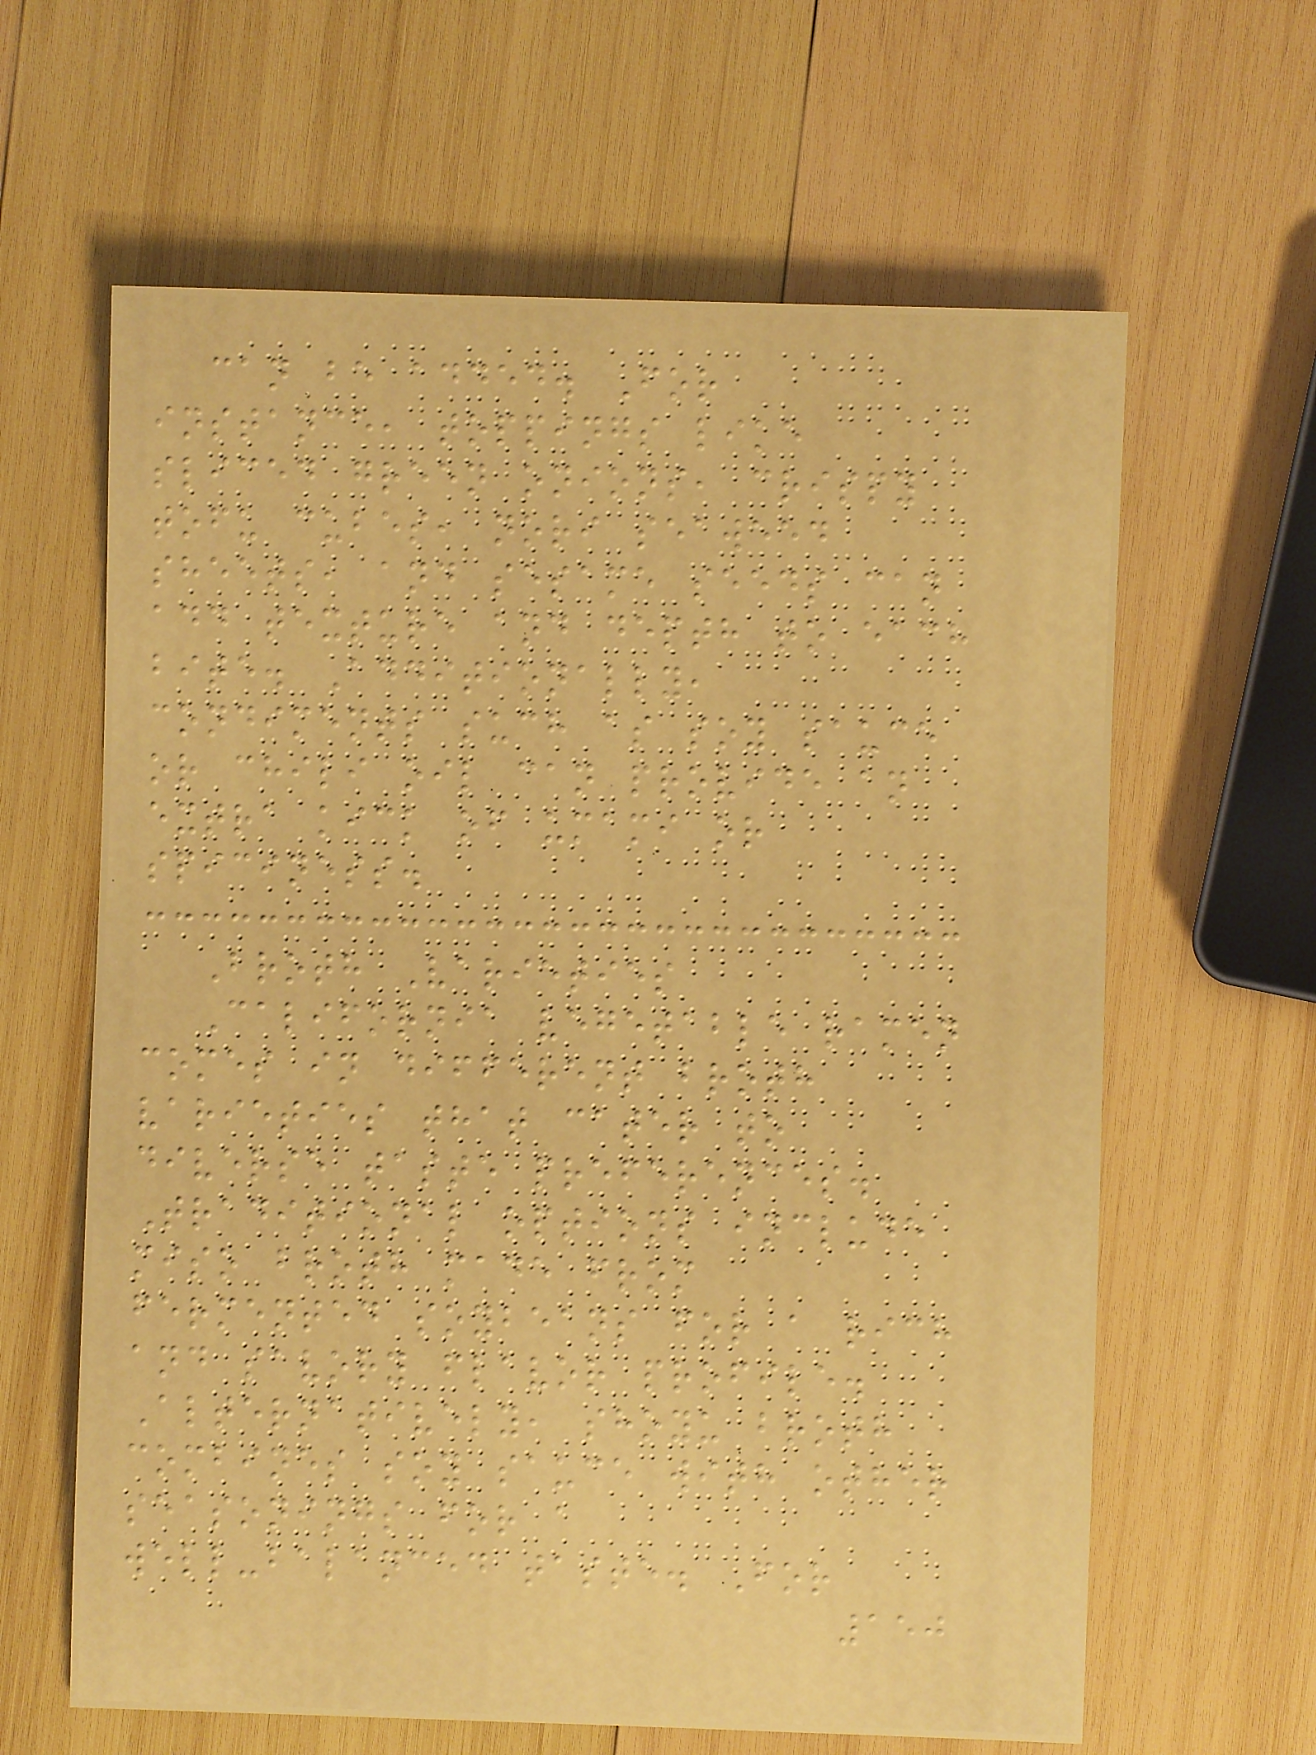can be added. For
instance, toppings like
sliced green onions, crispy
tofu cubes, nori seaweed
sheets, and sesame seeds can
add texture and depth to each
bite. Additionally,
condiments such as soy sauce
or chili oil can provide an
extra kick of umami or
spiciness.
Broth Varieties
California vegetable ramen
comes in different broth
varieties that cater to
diverse taste preferences.
Traditional options include
miso broth made from
fermented soybeans for a rich
and savory flavor profile.
Alternatively, shoyu broth
combines soy sauce with other
seasonings for a
well-balanced taste. For
150
